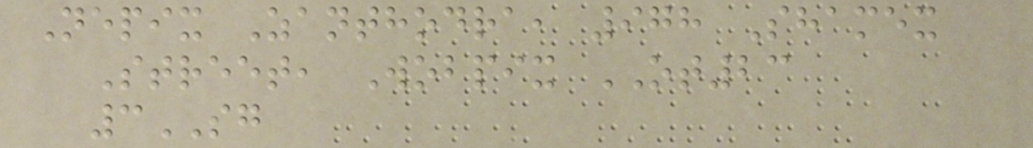Nepix Zanthodra, 978 Shamex
Street, Wobpix OT23
3SG
